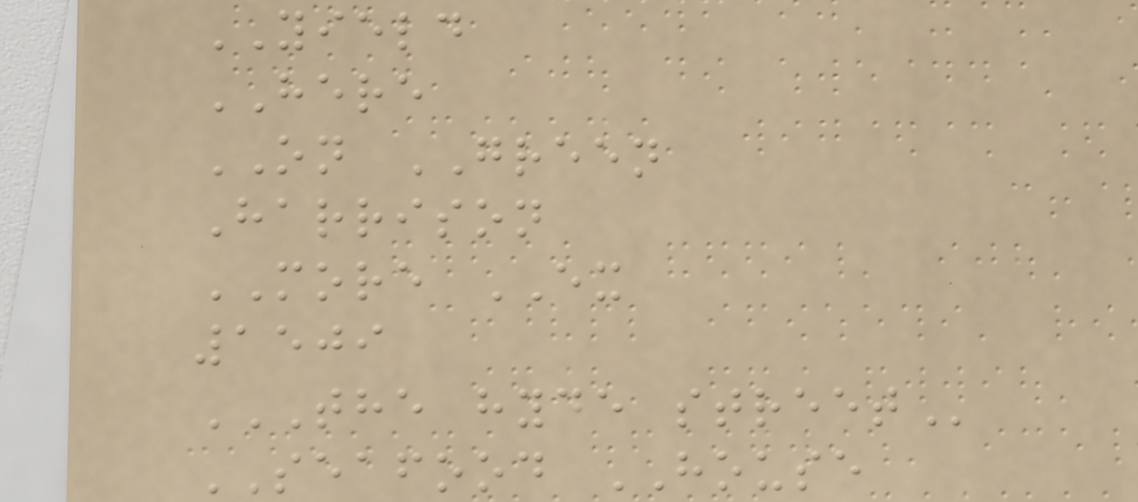YIELD
HERE
ON GREEN
Harrison
MORE EX
1509
THE HYDE STREET
SEAFOOD HOUSE
